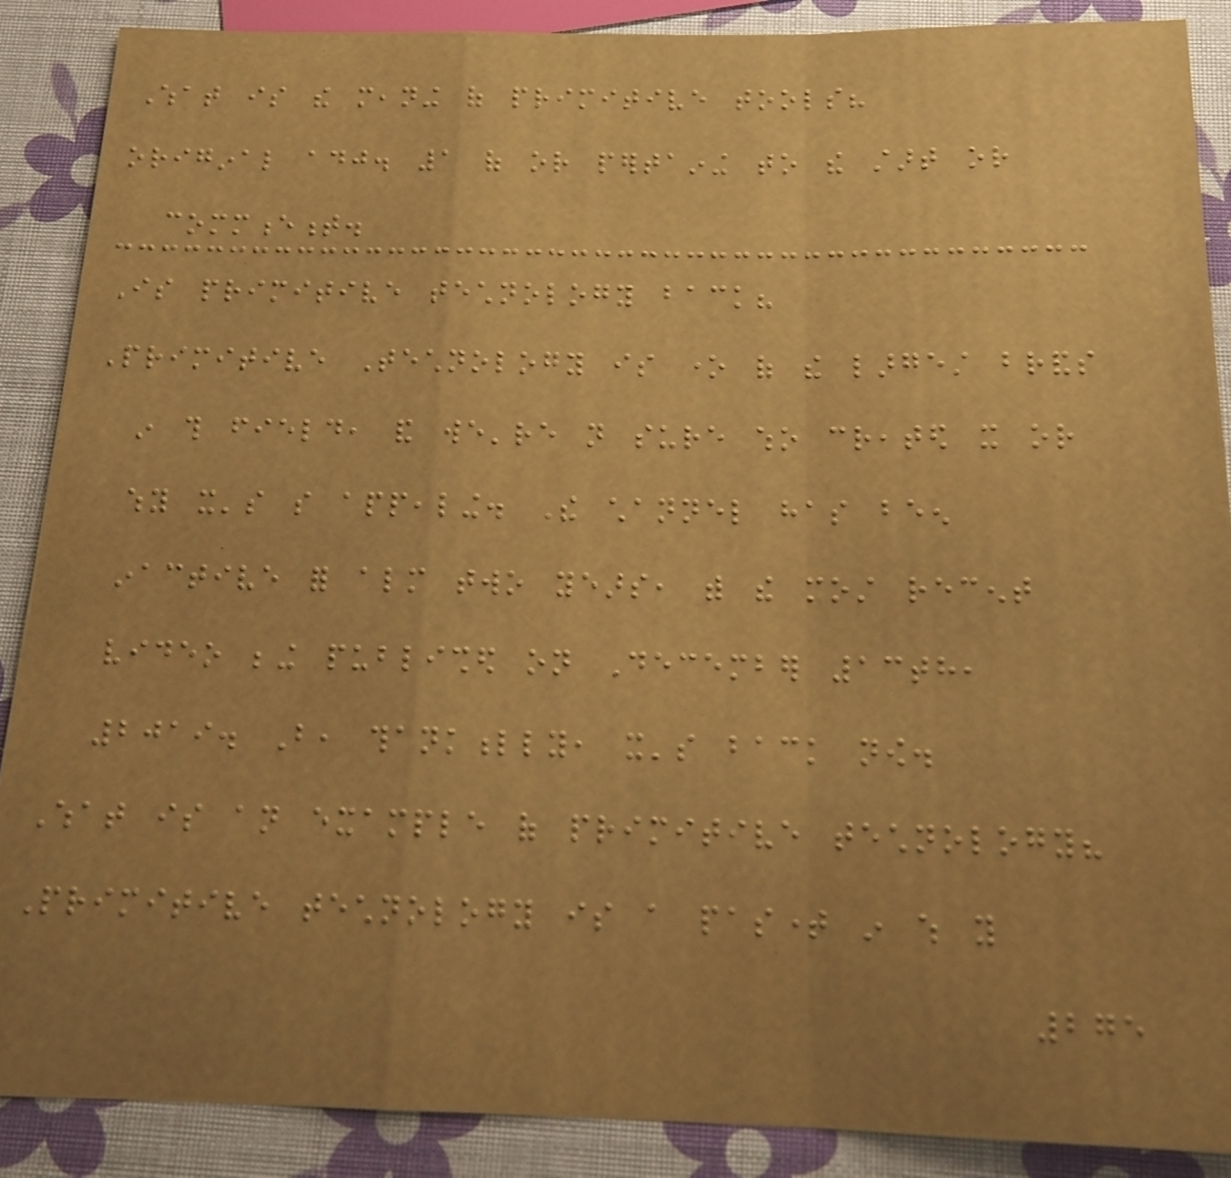What is the meaning of primitive tools?
original adj. 1 of or pertaining to the start or
commencement.
Is primitive technology back?
Primitive Technology is one of the largest brands
in this field, and we're not sure who created it or
why it's so appealing. The channel has been
inactive for almost two years, with the most recent
video being published on December 13th,
2019. But, thankfully, it's back now.
What is an example of primitive technology?
Primitive technology is a pastime in which you
275
